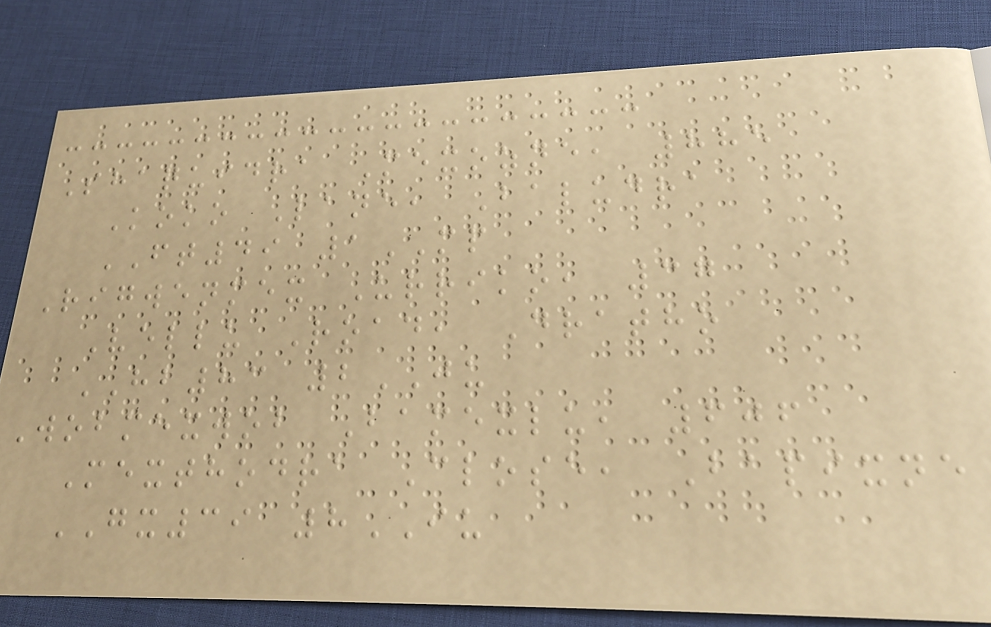Shaquidra Mexozne, 885
Koko Lane, Baludra
FT49 1MP
Rigwenmex Urriko, 37
Vellu Road, Dratho
HB83 2JU
Wobmexwob Bamexlu, 606
Mexthodra Close, Bapixne
GX39 8IU
